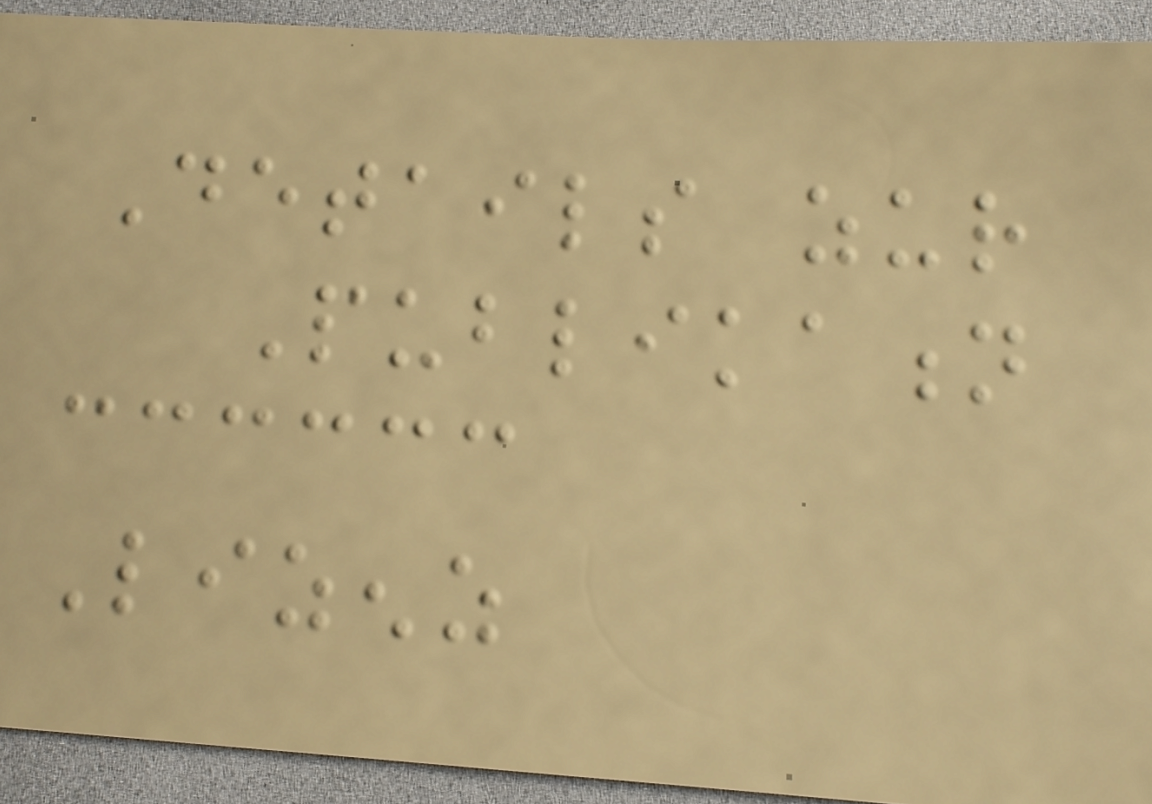Details zur
Publikation
Lizenz
